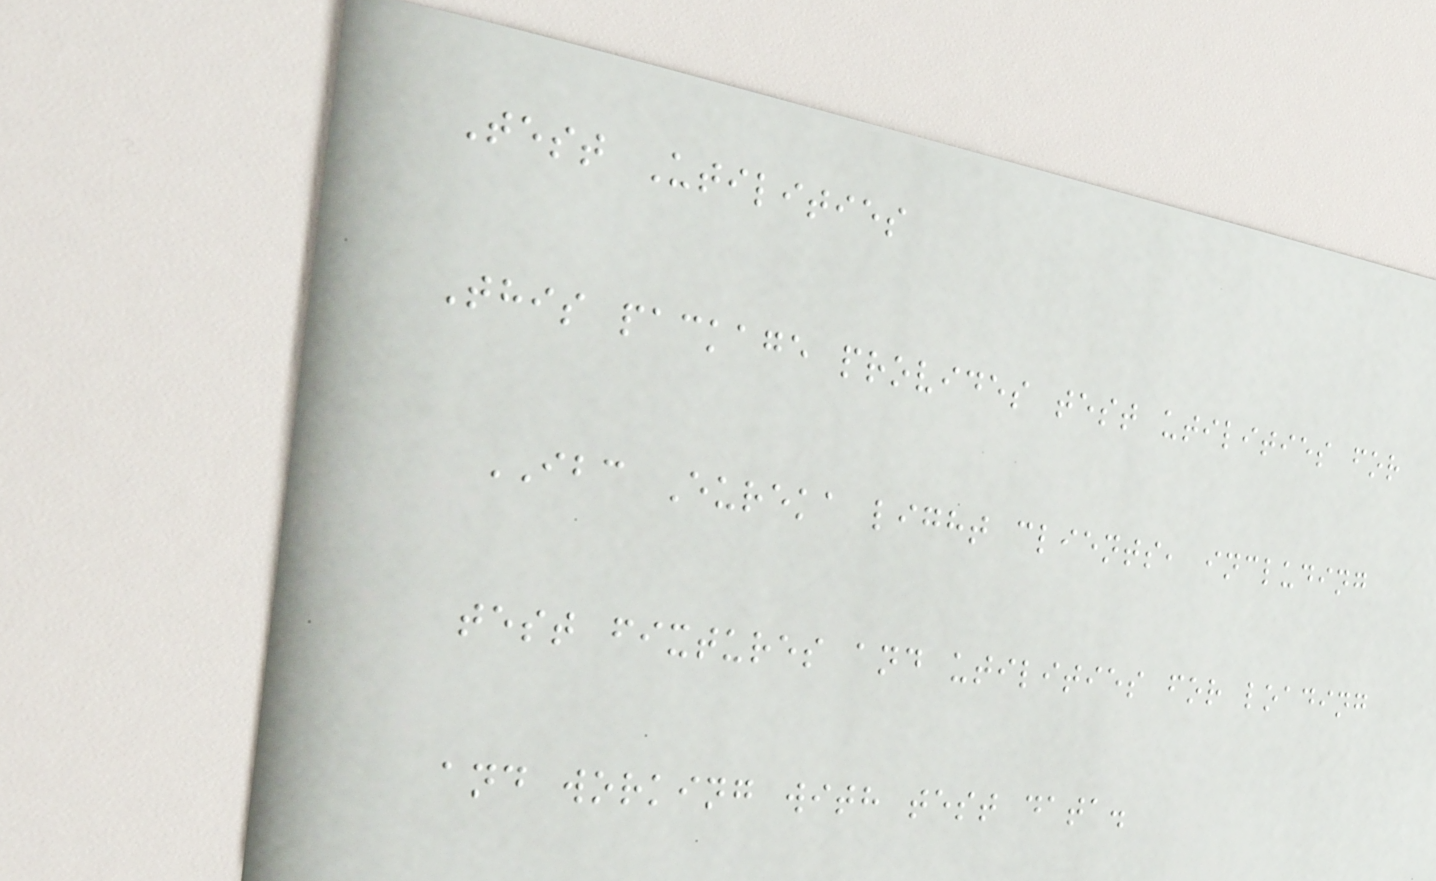Test Utilities
This package provides test utilities for
IBC Eureka light clients, including
test fixtures and utilities for loading
and working with test data.
